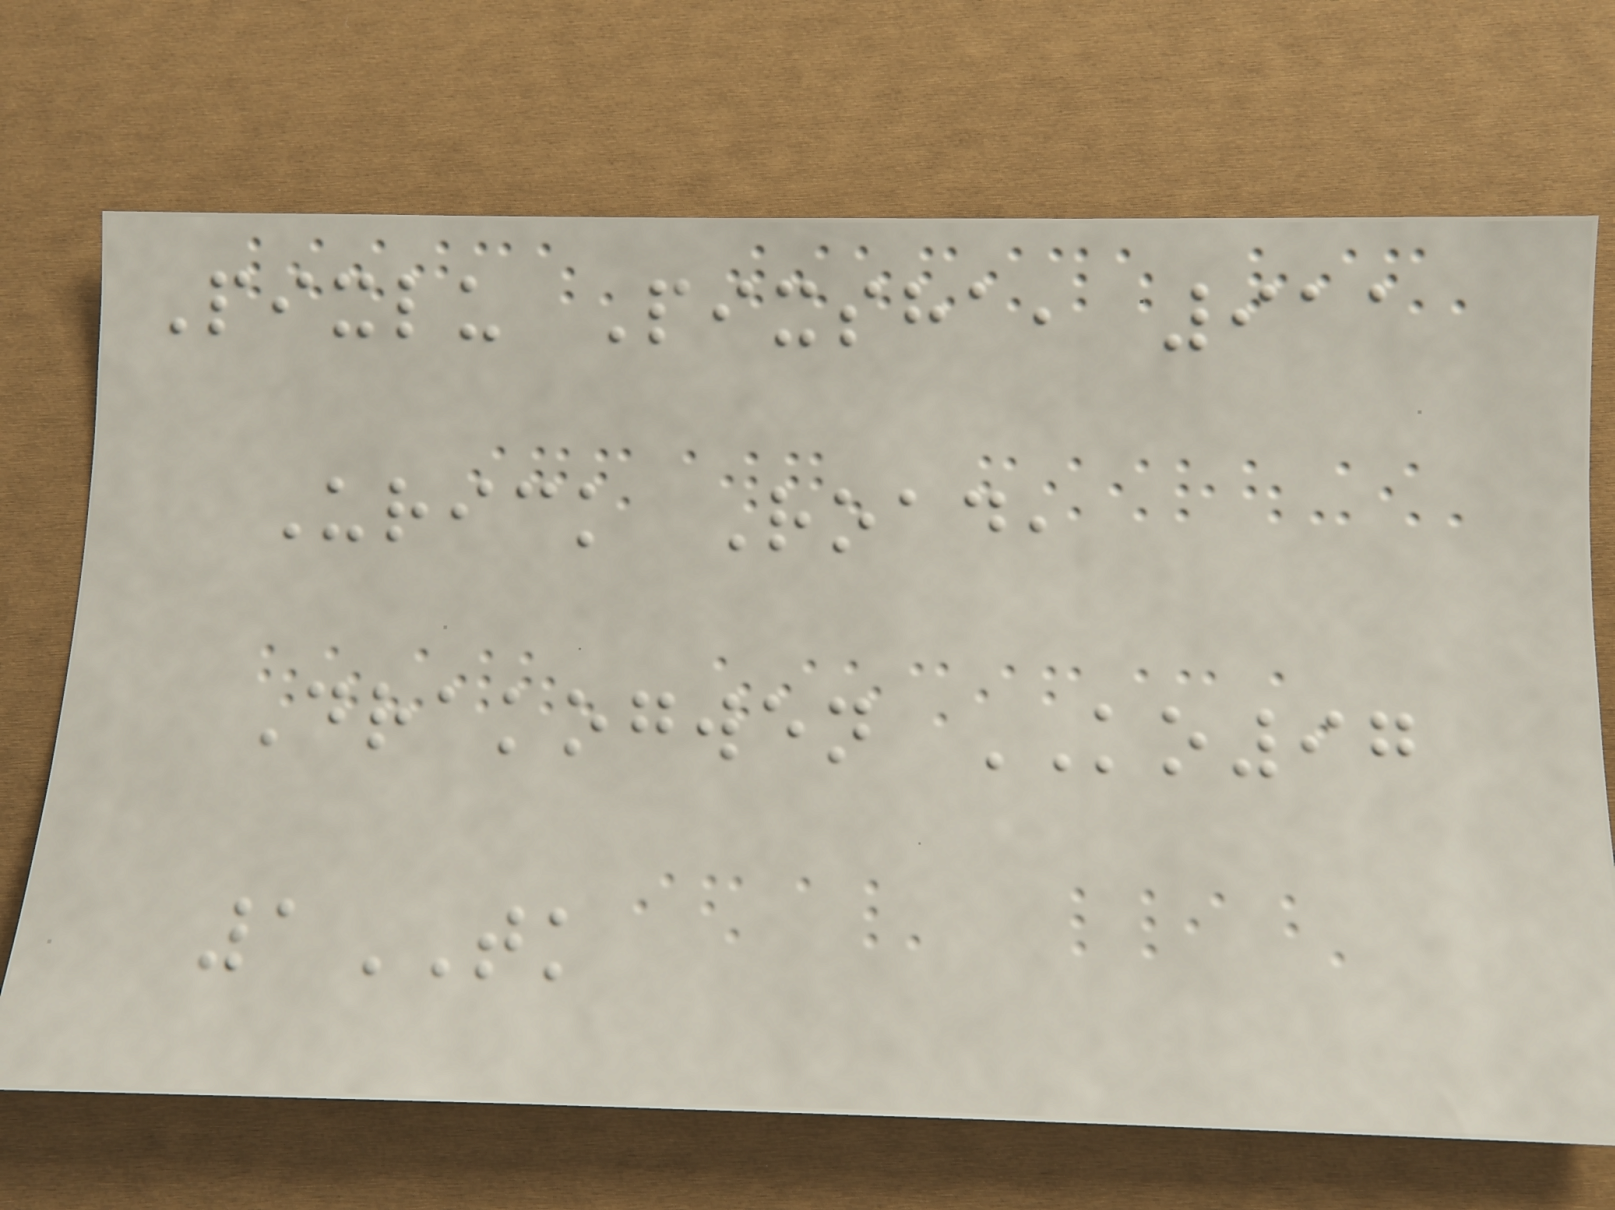Pixlu Pixsha, 911
Urick Road,
Drakogwen KO97
1TK
